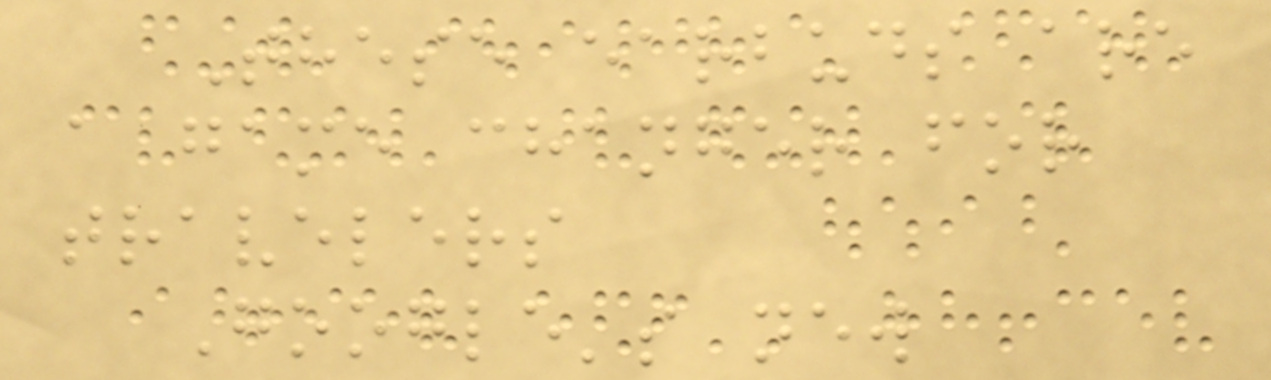These earbuds are
a game changer for
travelers
Google's new
